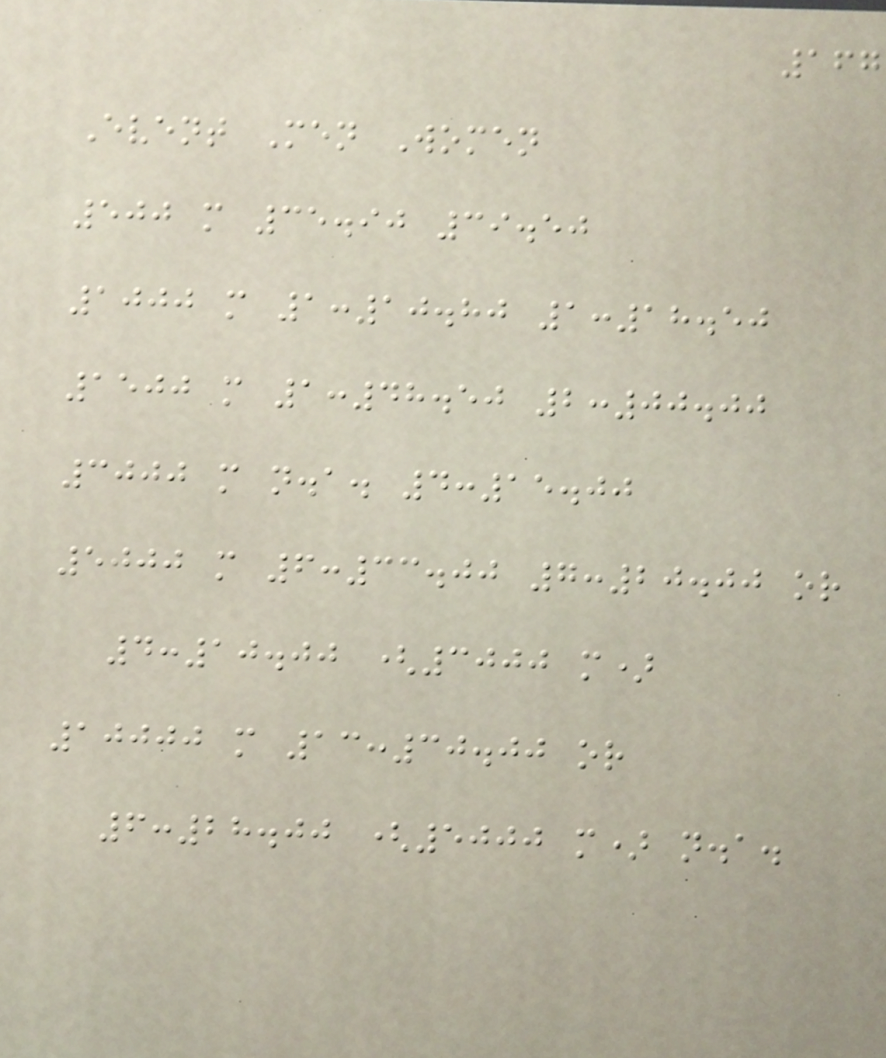167
Event Men Women
500 m 35.90 39.50
1000 m 1:10.80 1:18.50
1500 m 1:48.50 2:00.00
3000 m n.a. 4:15.00
5000 m 6:33.00 7:20.00 or
4:10.00 (3000 m)
10000 m 13:30.00 or
6:28.00 (5000 m) n.a.
